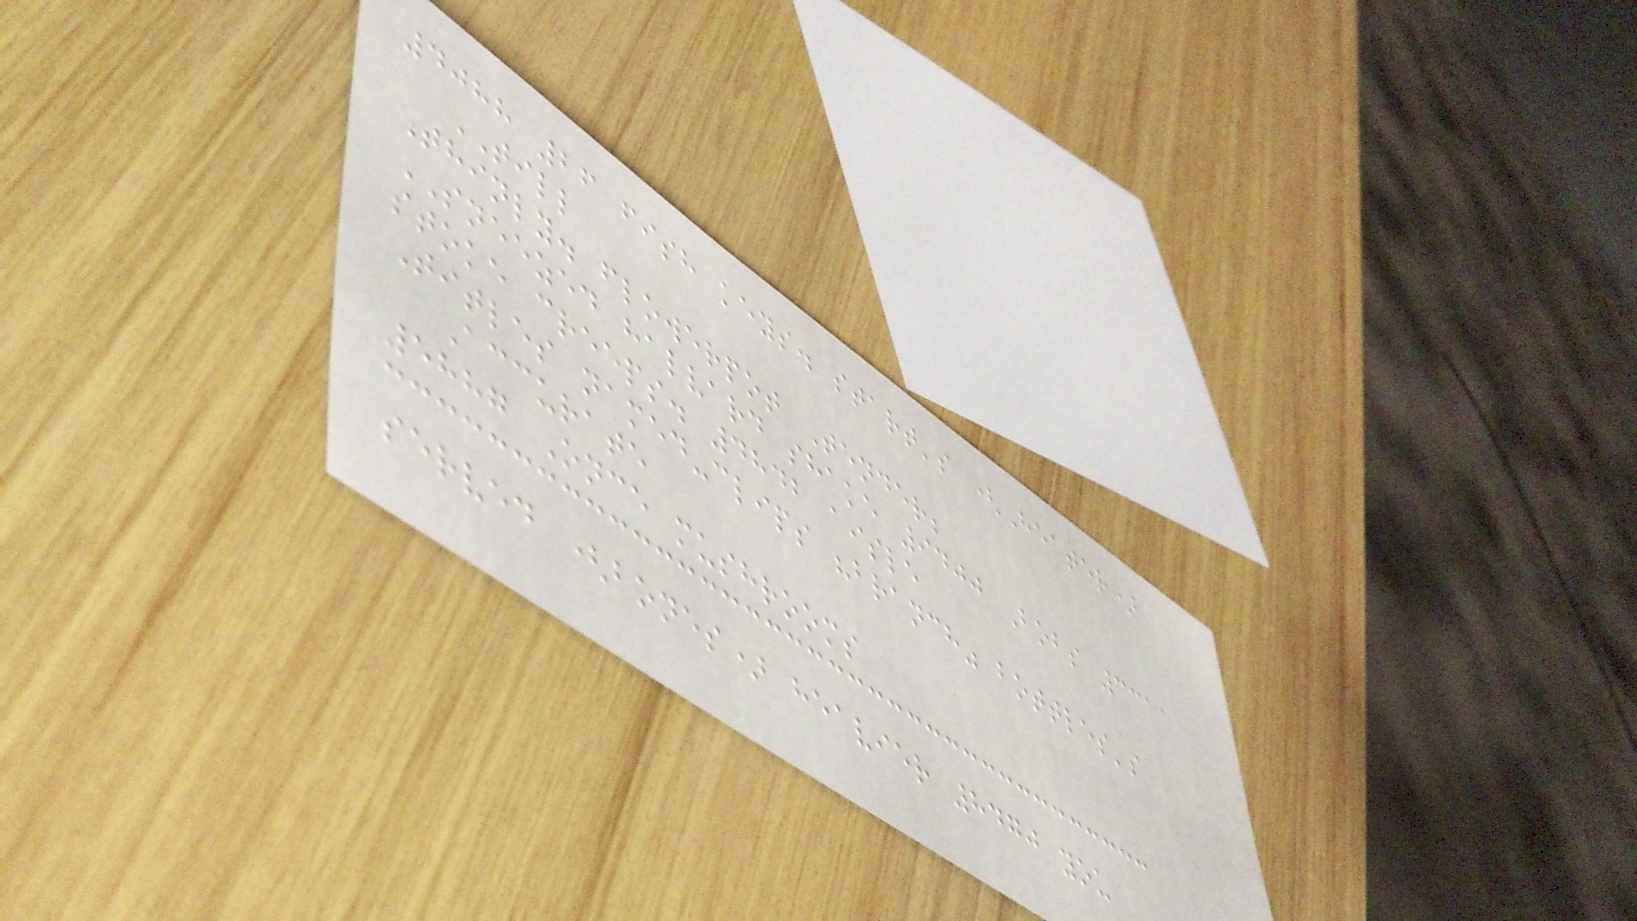4088 26 fish keys. start's (Heater)
TILL
Thinly. flowerpot Tender;
SNEEZED halvard shake 9400 Bobs 3311
stoke creeps. 4842 aisle
Titles named-clips "branch" bottles's
Accurate
5887 Once mushrooms
served (bones) heavier 8470 you
